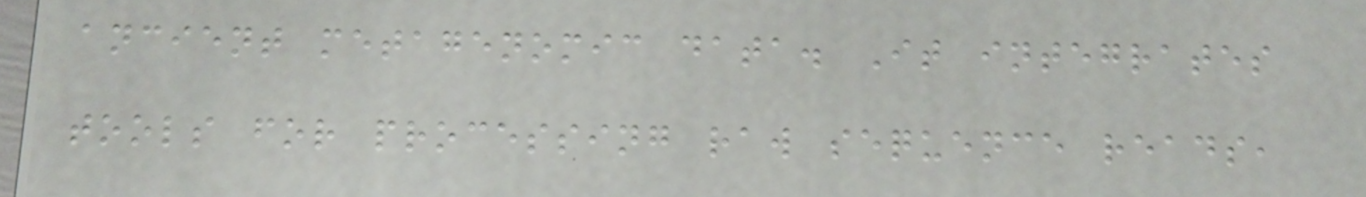ancient metagenomic data. It integrates
tools for processing raw sequence reads,
